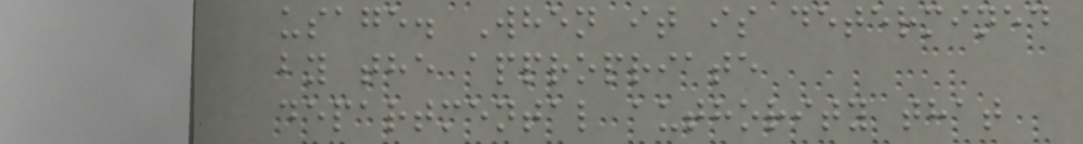usage. When it is determined
by the appropriate
departmental authority that
